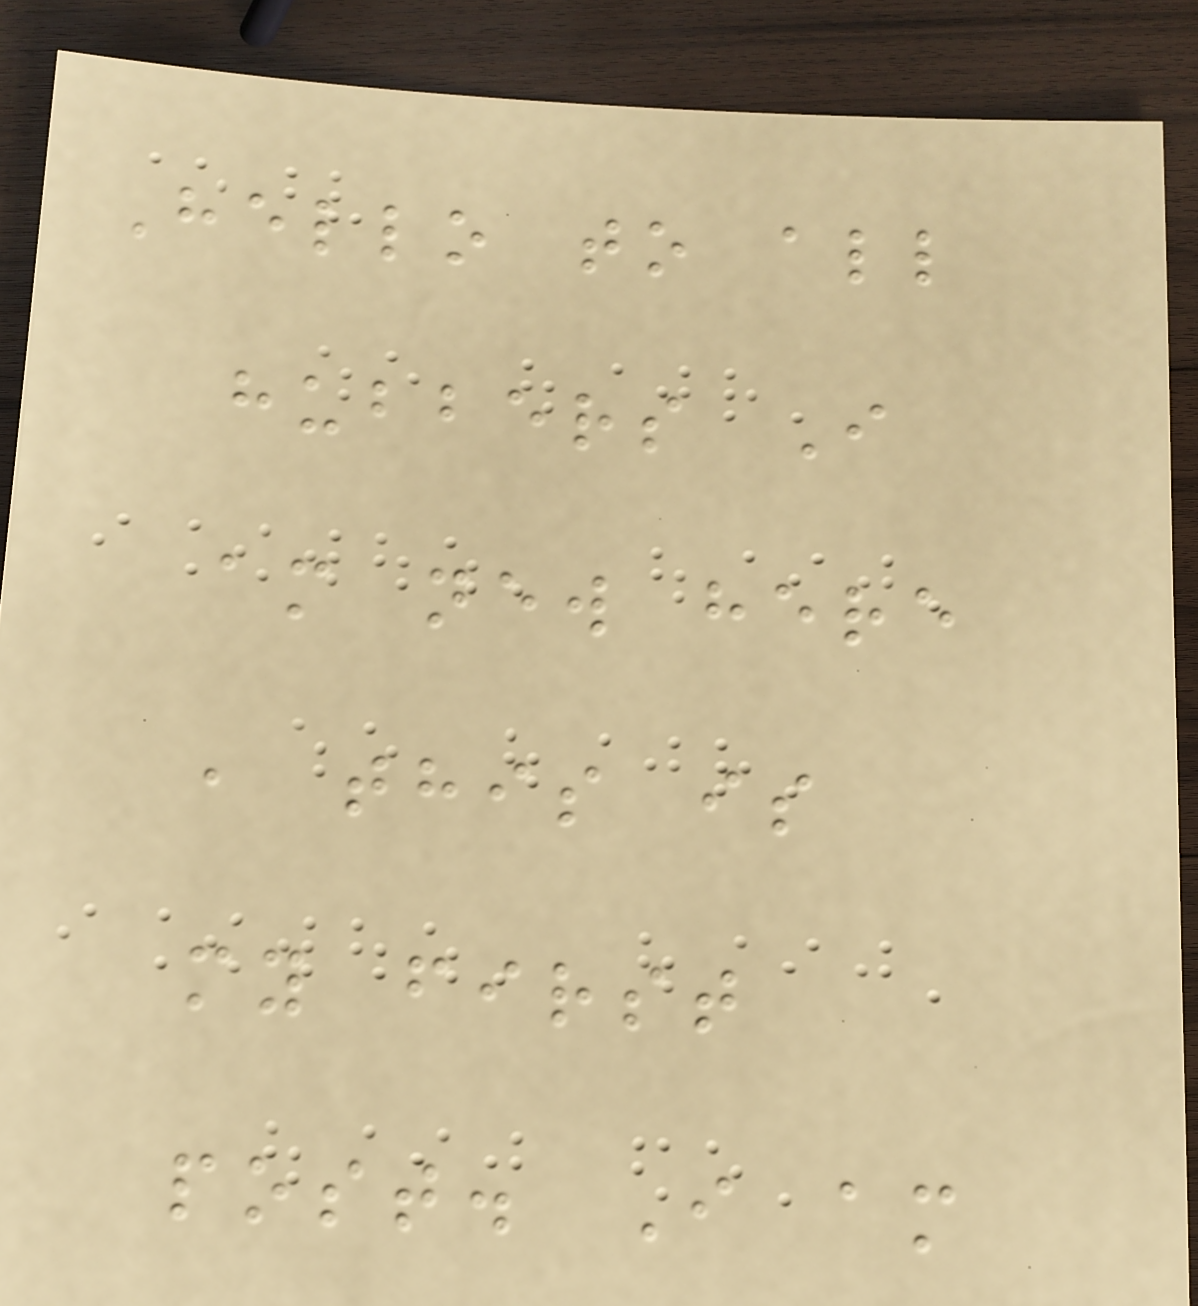Hello to all
hubbers I
am new here
, this is
my first
post. I am
